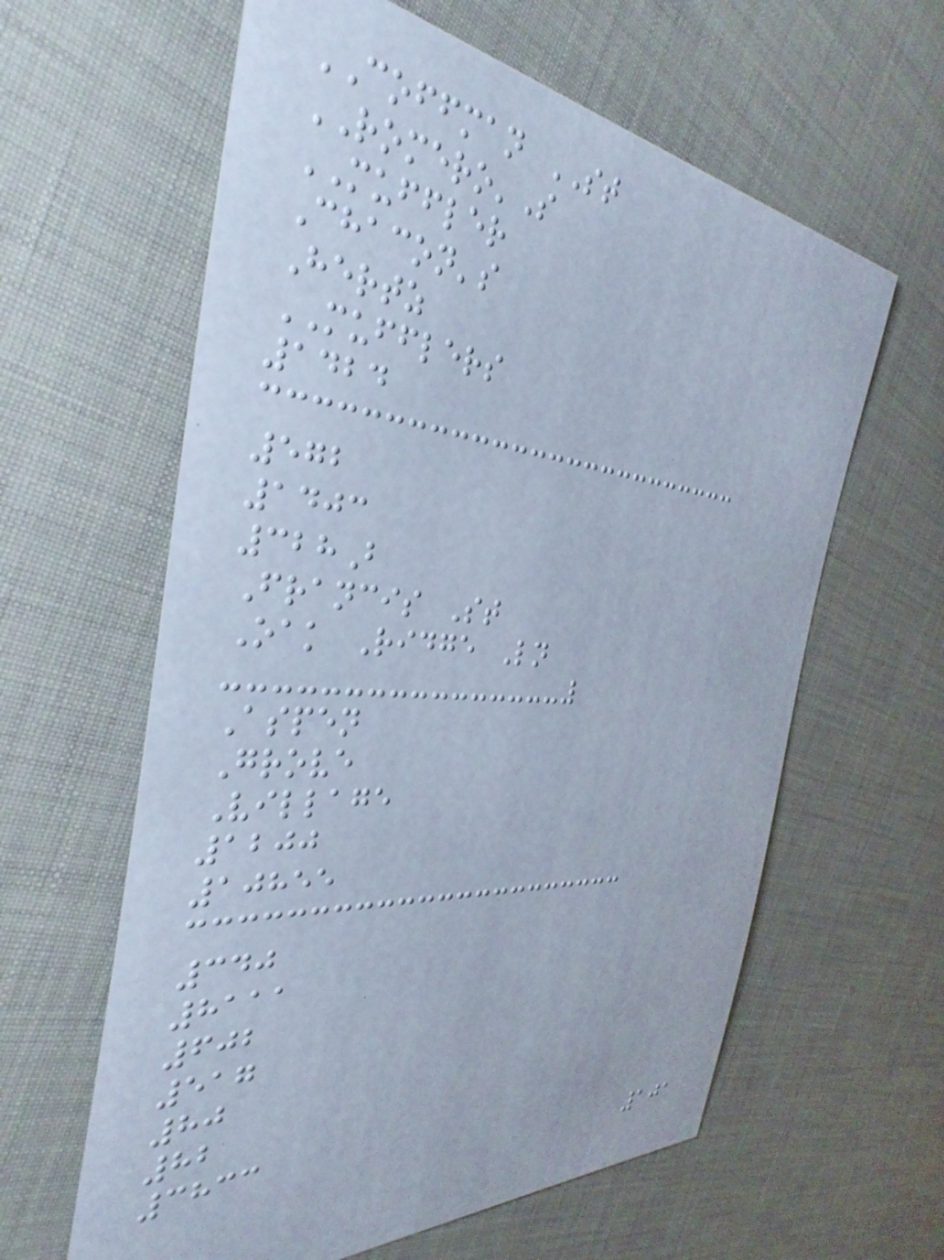COFFMAN ST
ROMERO'S
MUFFLER
Chacon's
Hertz
MUFFLERS
1424
572
1403
328B
Francis St
Oak Ridge Ln
Aspen
Grove
Village
1200
10855
340
8111
602
517
80
82
3833
101
